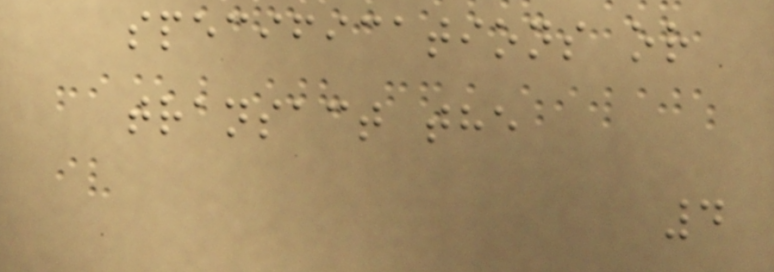specifications or
transact the
4
